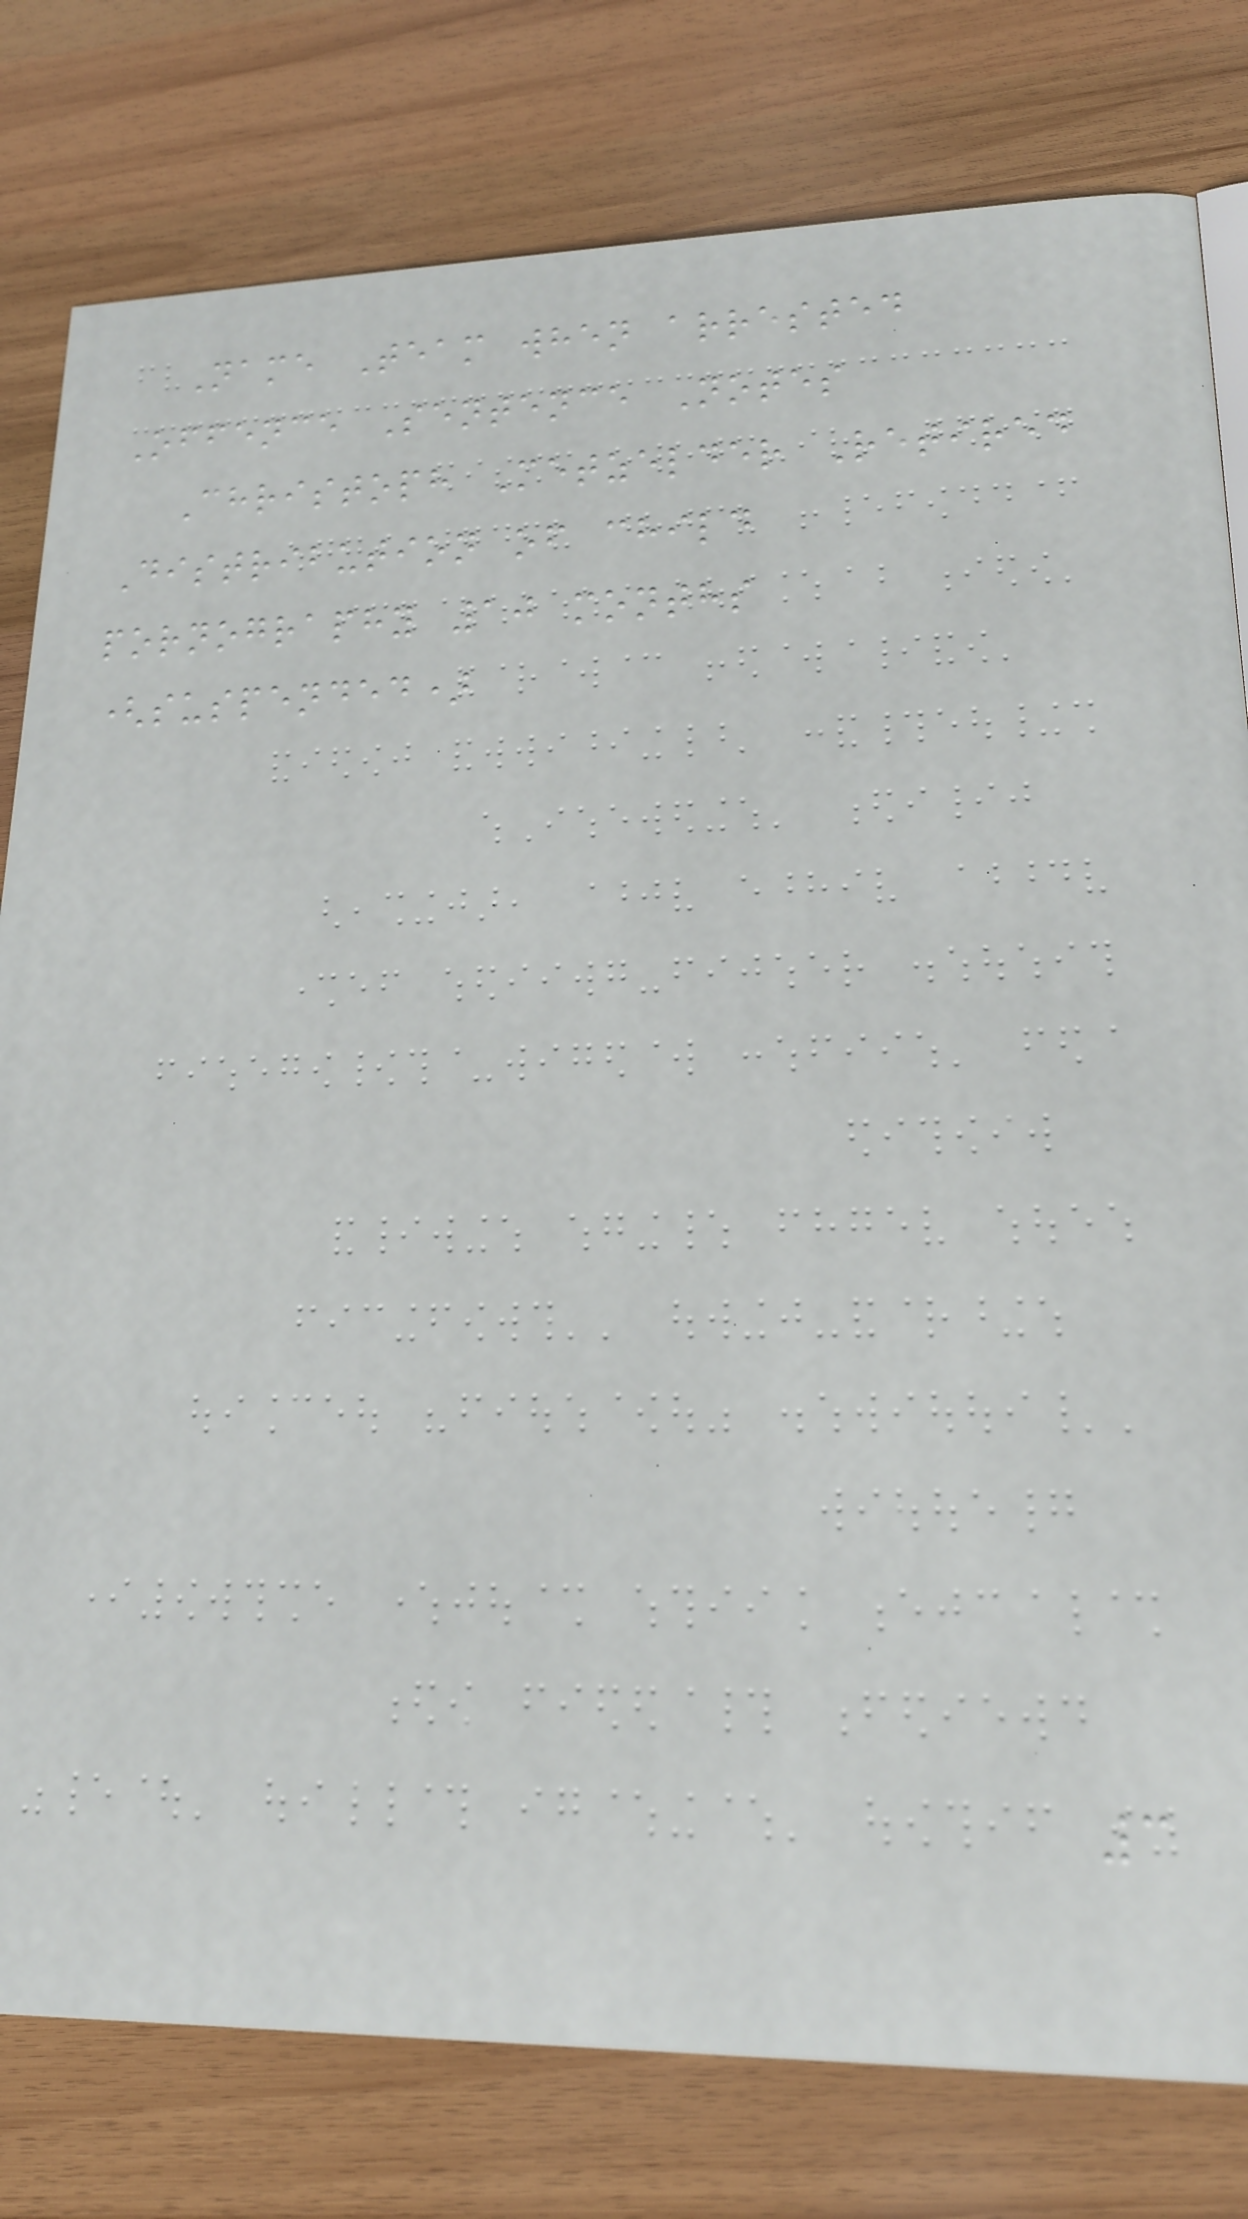Name Team when arrested
Offence Sentence Notes
Christoph Metzelder Retired
Distribution of child
pornography 10 months
(suspended)
3
